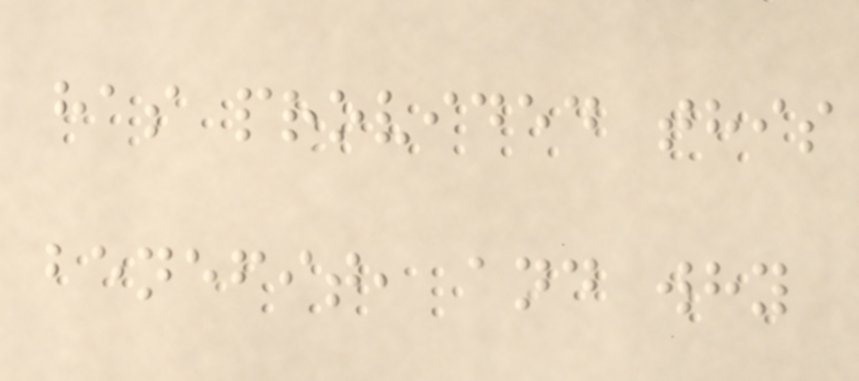has provided this
benefit, and why
